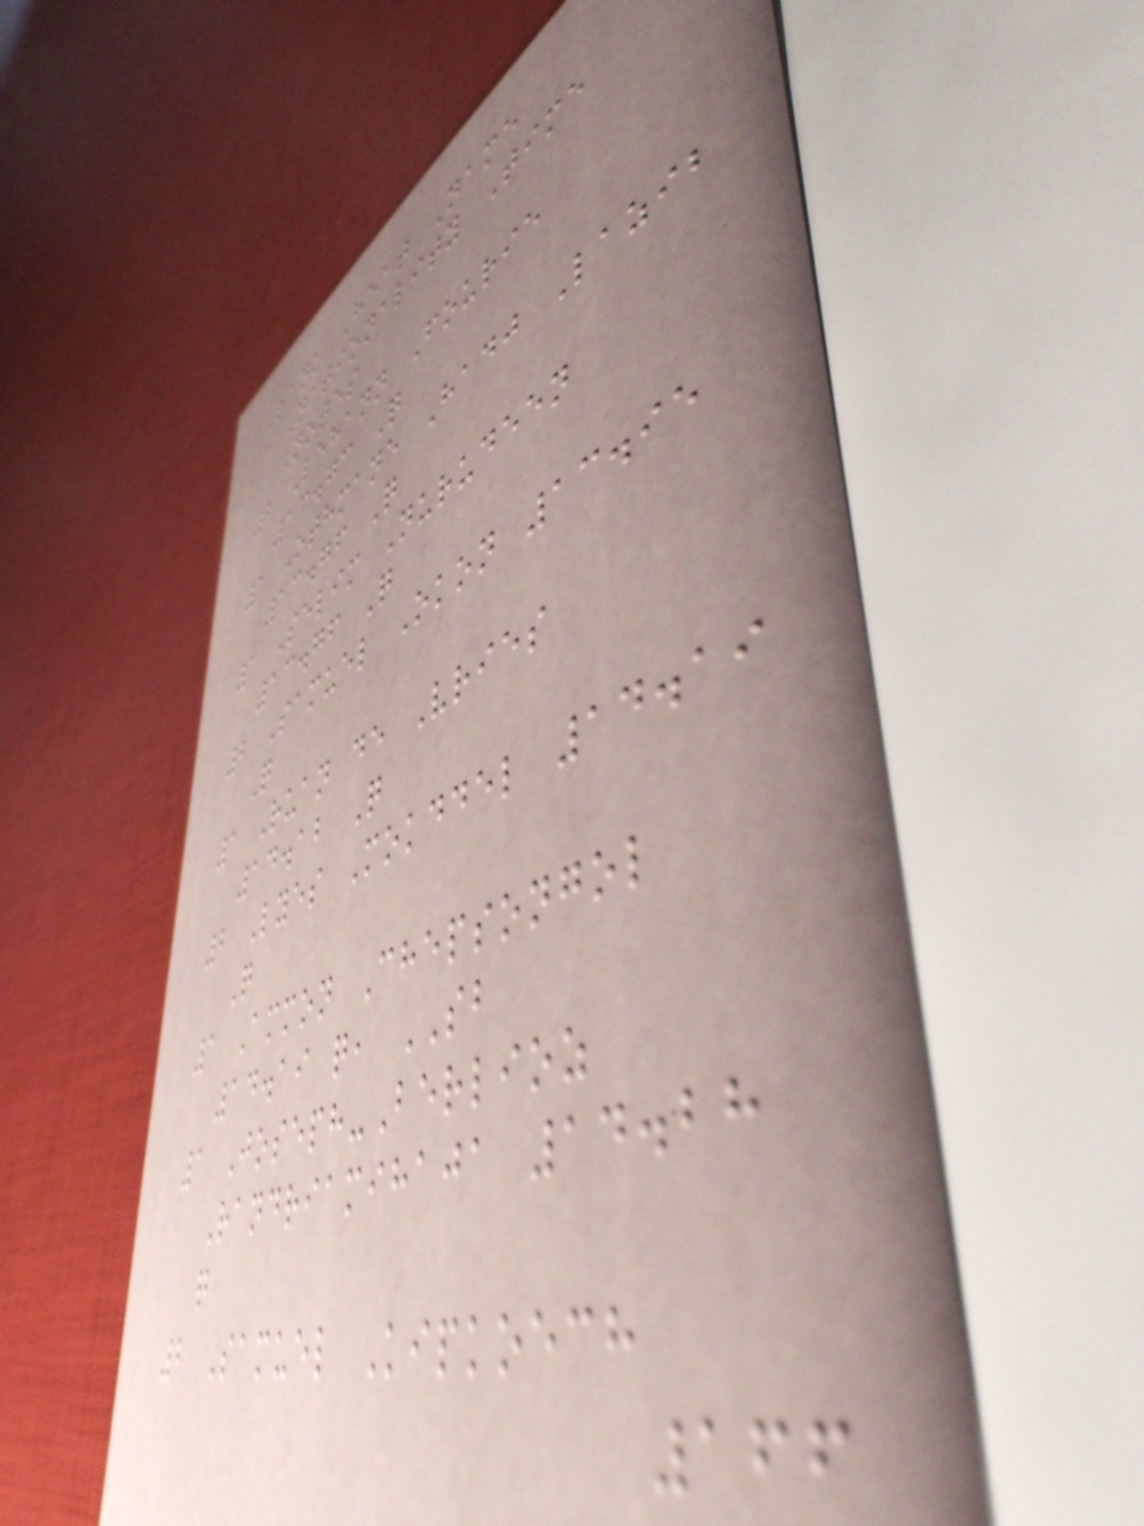Rank Heat Name
Nationality Time
Notes
2 Lehann Fourie
13.73 Q
1 Othmane Hadj Lazib
13.76 Q
1 Selim Nurudeen
13.76 Q
2 Samuel Okon 13.95
Q
1 Ruan de Vries
14.12 Q
2 Lyes Mokddel 14.19
Q
1 Ammon Chepsongol
14.19 q, SB
1 Joseph-Berlioz
Randriamihaja 14.28
q
2 Samuel Kipkoech
166
